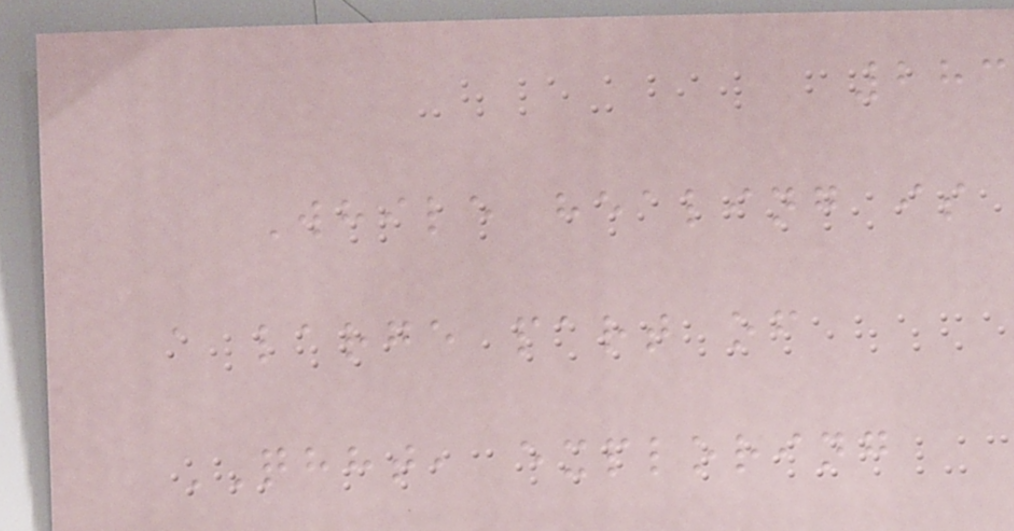283
While healing is
a large part of
QHHT, exploring
